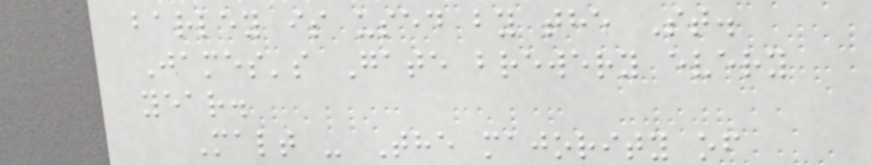barley is used by the St.
James's Gate brewery every
year.
Malt - The majority of
